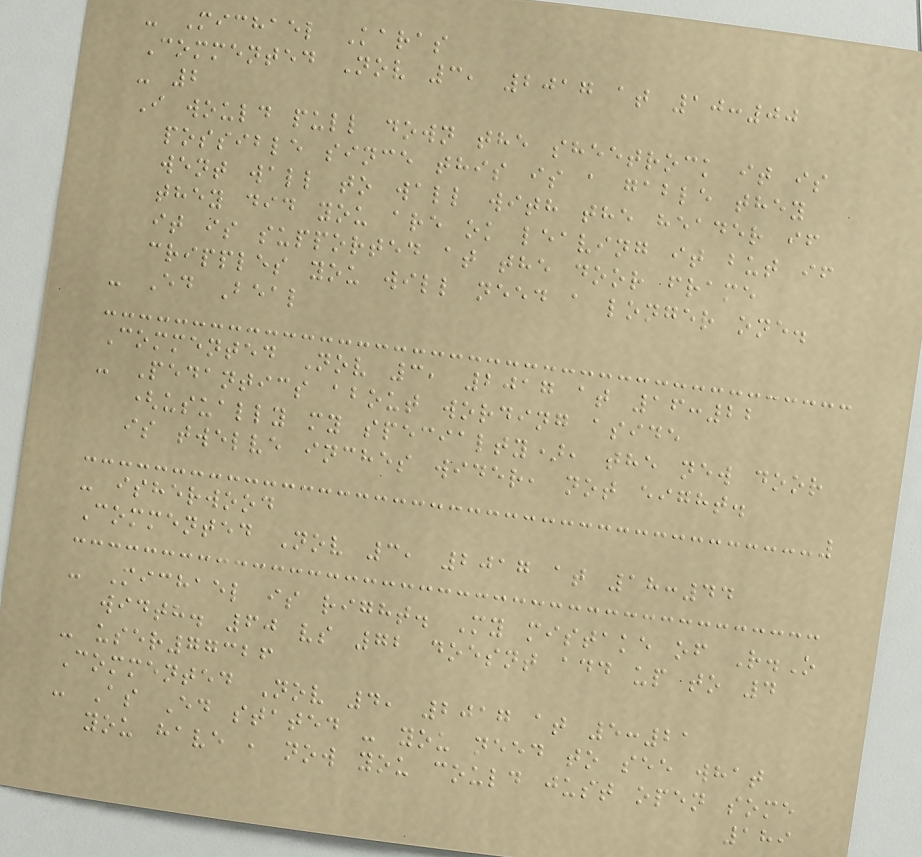- Michael Karas
Commented Nov 3, 2017 at 10:00
- 2
I would pull down the sheetrock it is
possible since this is a gable they
went wall to wall with the header if
they did you are ok leaving it but if
it is supported at the door frame
cripples you will need a longer one.
- Ed Beal
Commented Nov 3, 2017 at 16:22
- Pedantics about wording aside
(usually my specialty), the new door
is twelve inches wider, not eight.
- isherwood
Commented Nov 3, 2017 at 18:44
- Michael is right. My mistake of R.O
width. 60 vs 72 doesnt add up to 4
- user77326
Commented Nov 4, 2017 at 5:21
- As Ed stated - you need to see what
you have , now you could just open some
189
